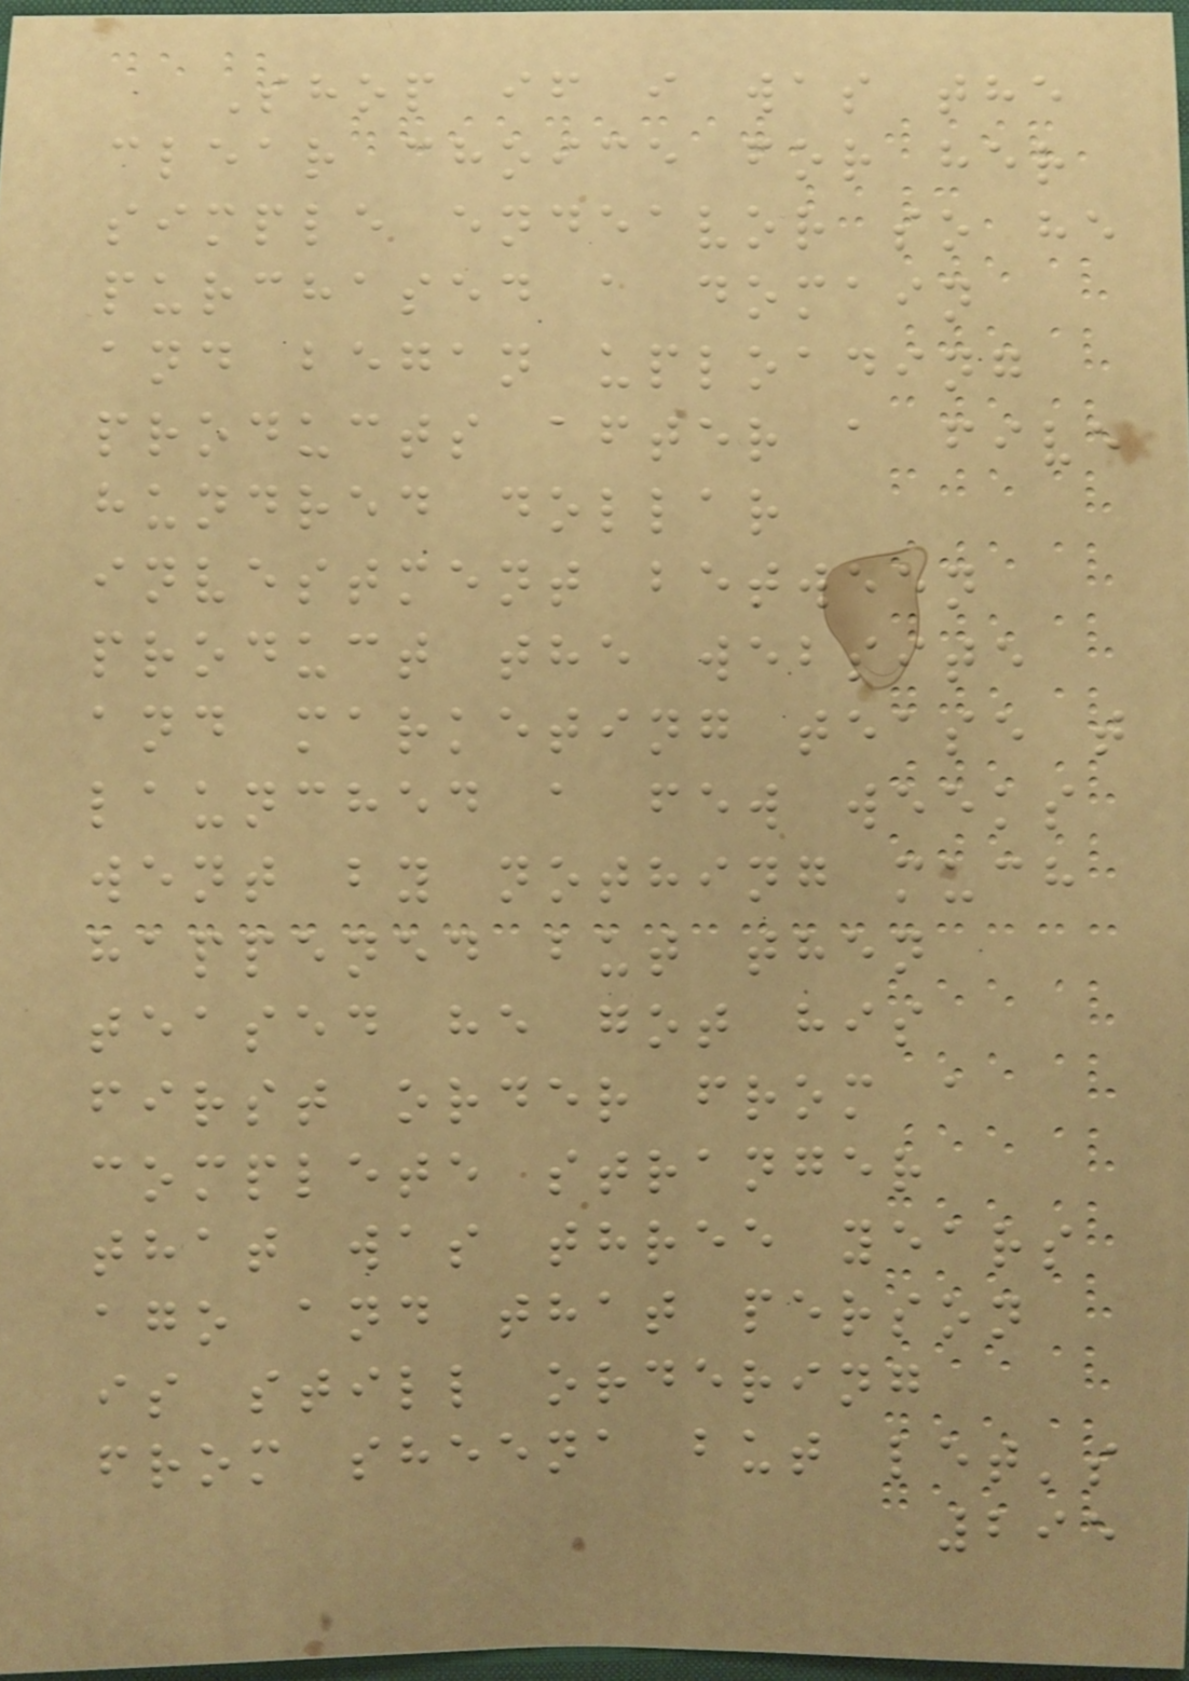Shop if i was the
clear choice for her
simple endeavor so he
purchased a domain
and began uploading
products after a five
hundred dollar
investment between
product the website
and marketing tease t
launched a few weeks
went by nothing much
happened but then
teased he got his
first order from a
complete stranger
that was three years
ago and that person
is still ordering
from sheena but let's
295
